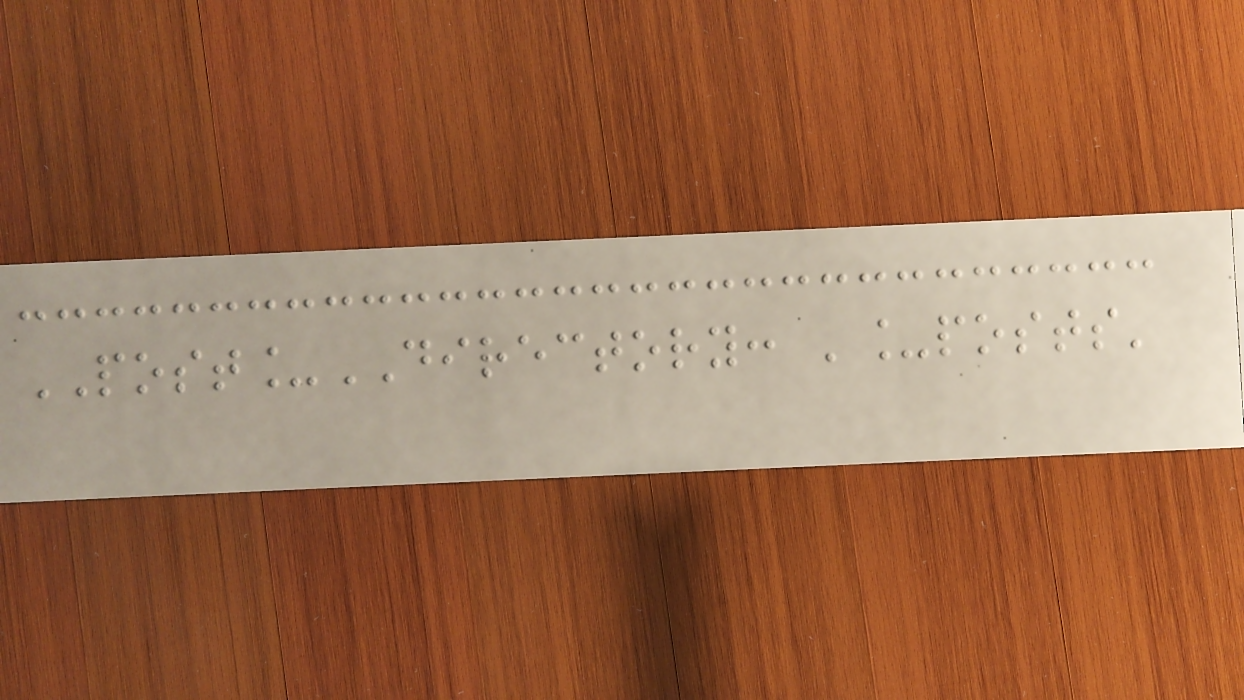POST_DIRECTORY: '_posts'
